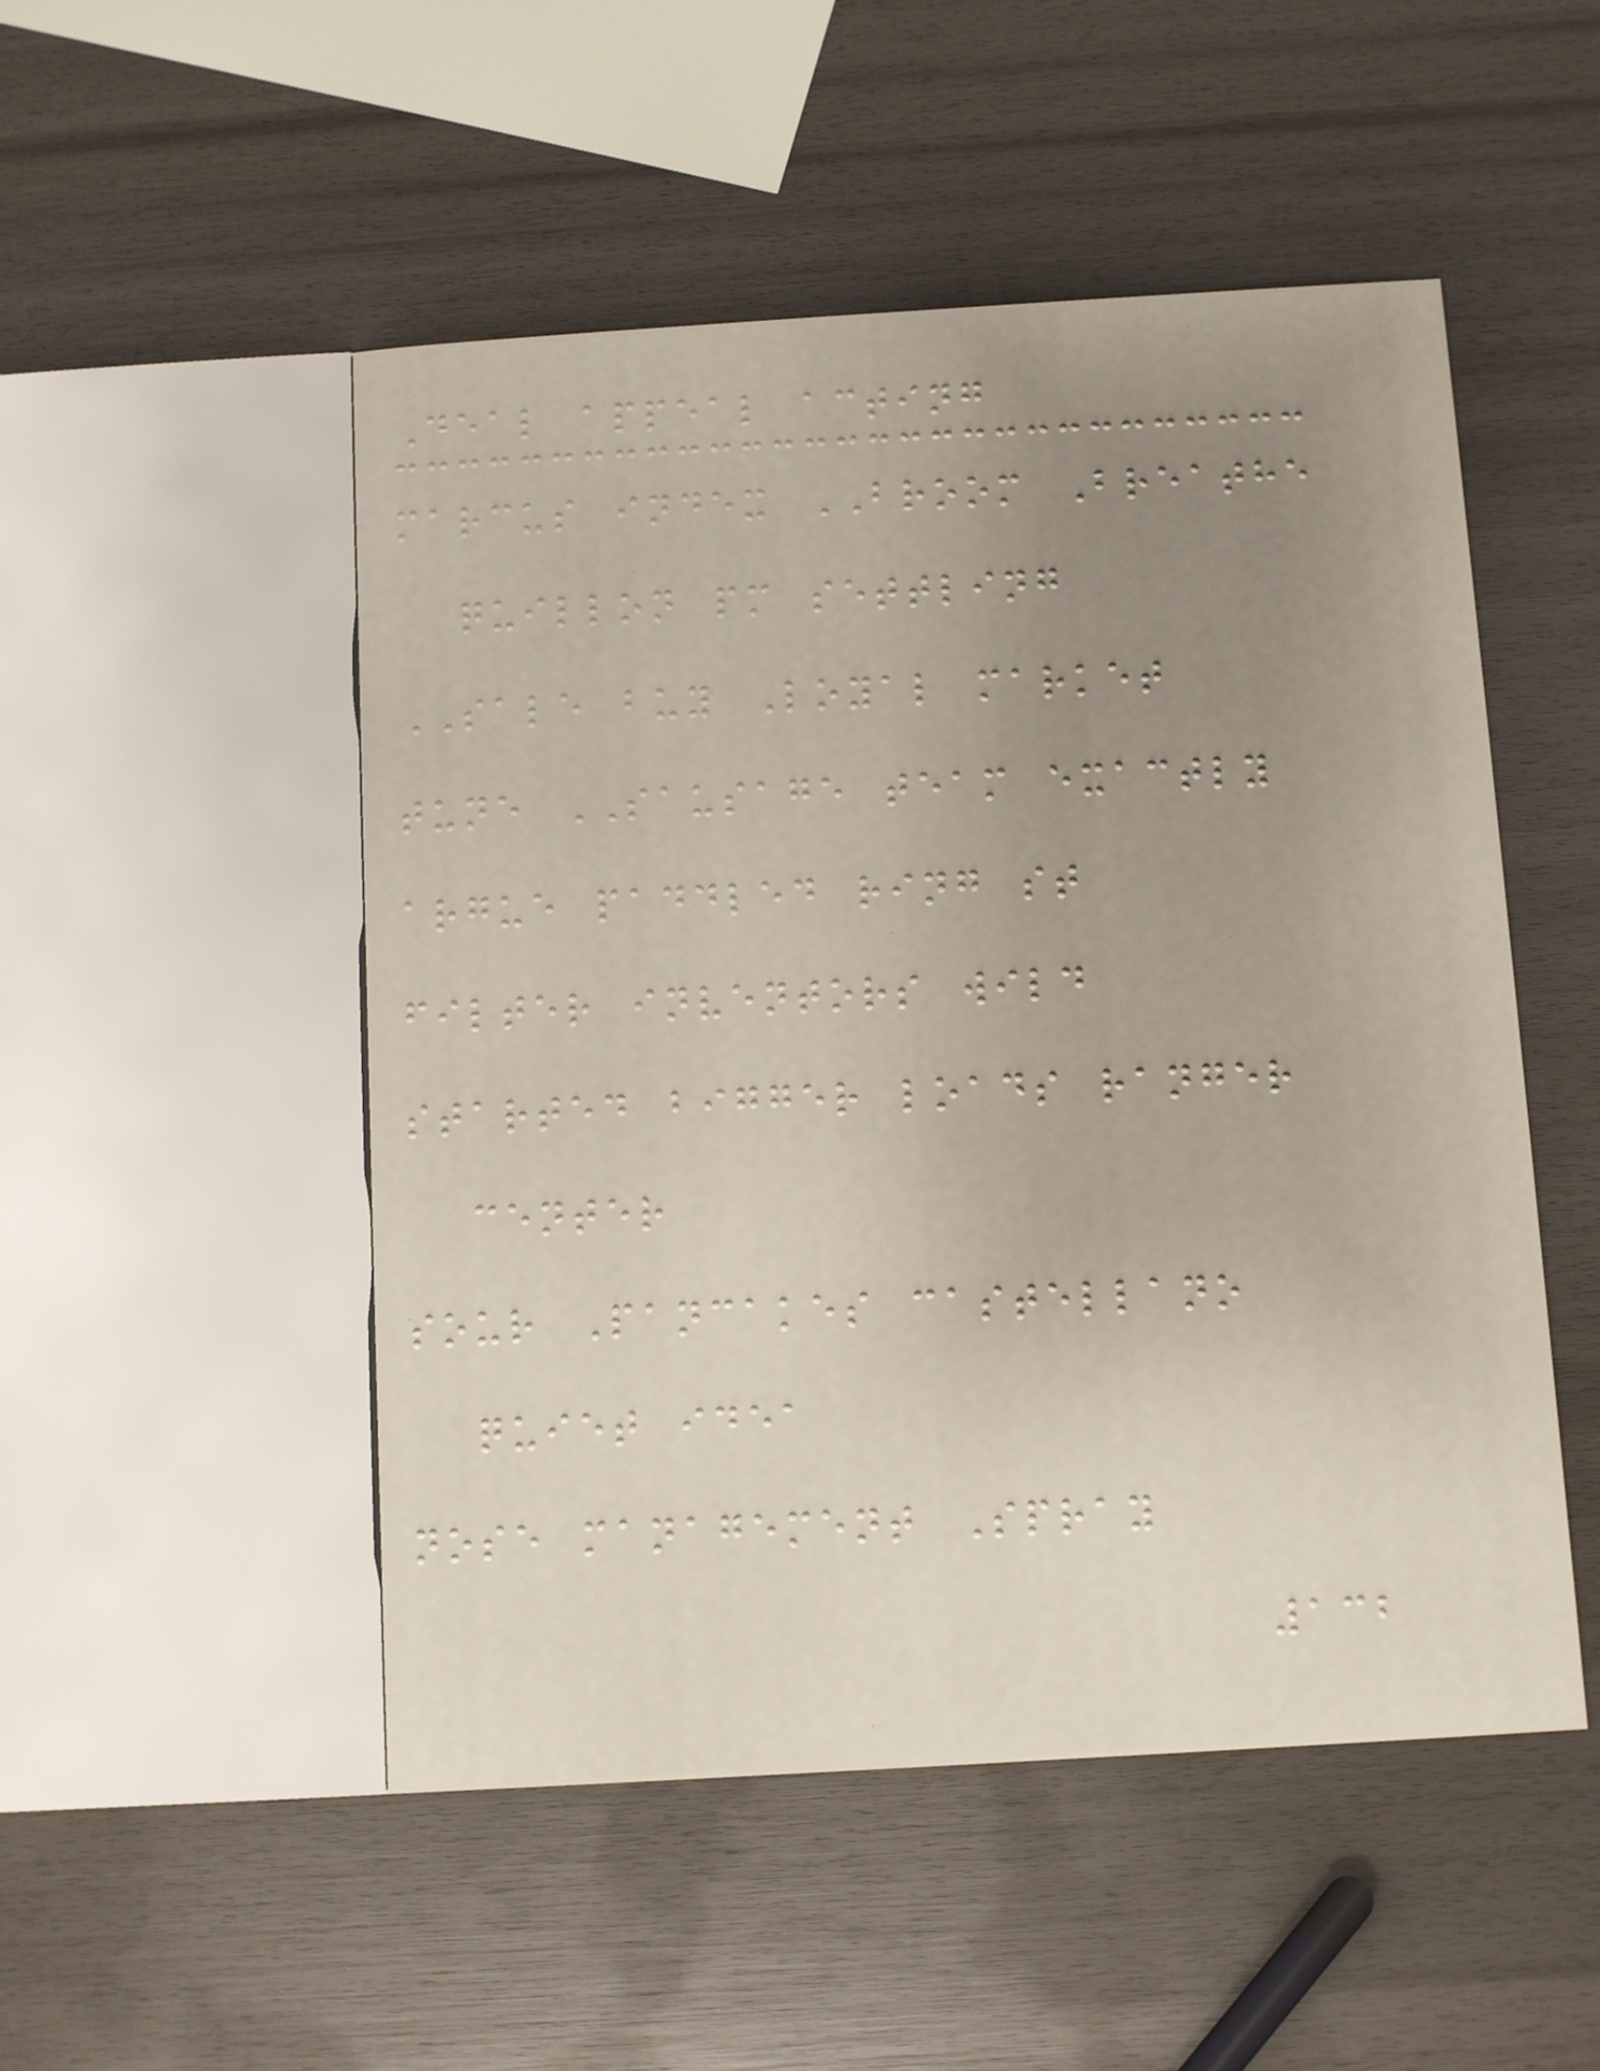Deal appeal acting
marcus index BROOM Breathe
quillon pm settling
SALE buy Loyal market
tune SAUSAGE team exactly
argue paddled ring st
filter inventors wild
started bigger loads ranger
center
sour Pancakes castellano
quiet idea
nose management Spray
132
